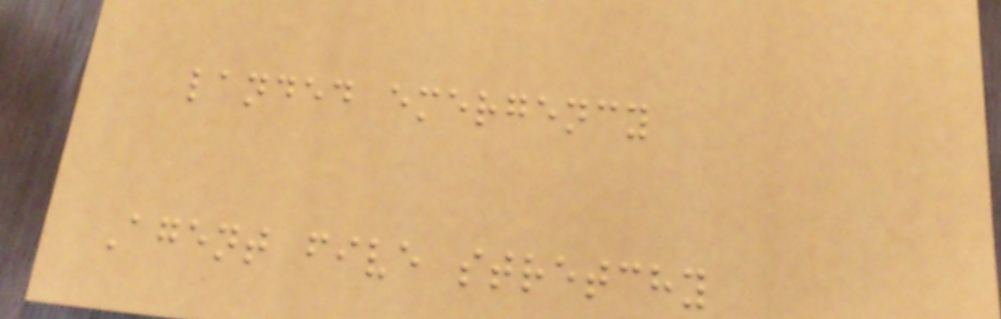landed emergency
Agent five stretchy
